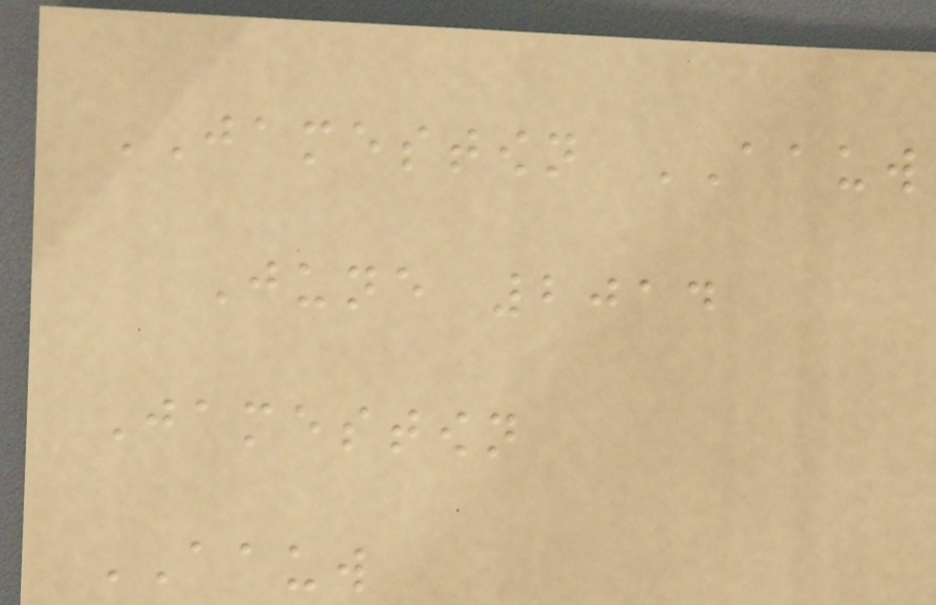JAMESTOWN AAUW
June 2014
Jamestown
AAUW
